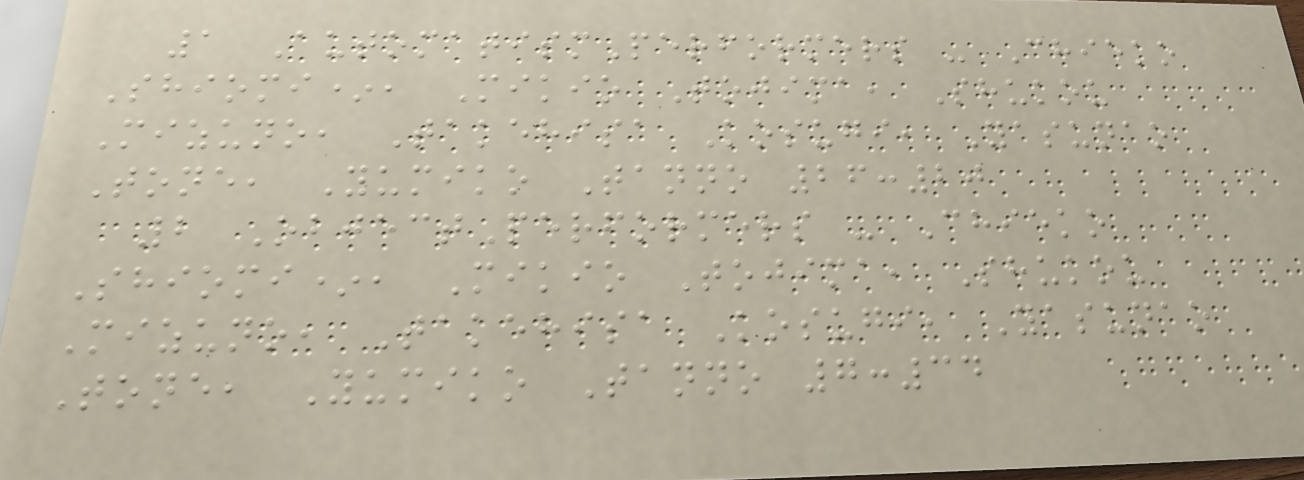1 AutomatismPerformers - Chieko
Shiomi*, Mikio Tojima, Shukou
Mizuno, Takehisa Kosugi, Yasunao
Tone, Yumiko Tanno 26:20
2 ObjectPerformers - Chieko
Shiomi*, Mikio Tojima, Shukou
Mizuno, Takehisa Kosugi, Yasunao
Tone, Yumiko Tanno 7:34
